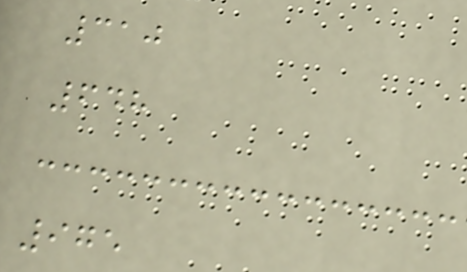310
648
975
